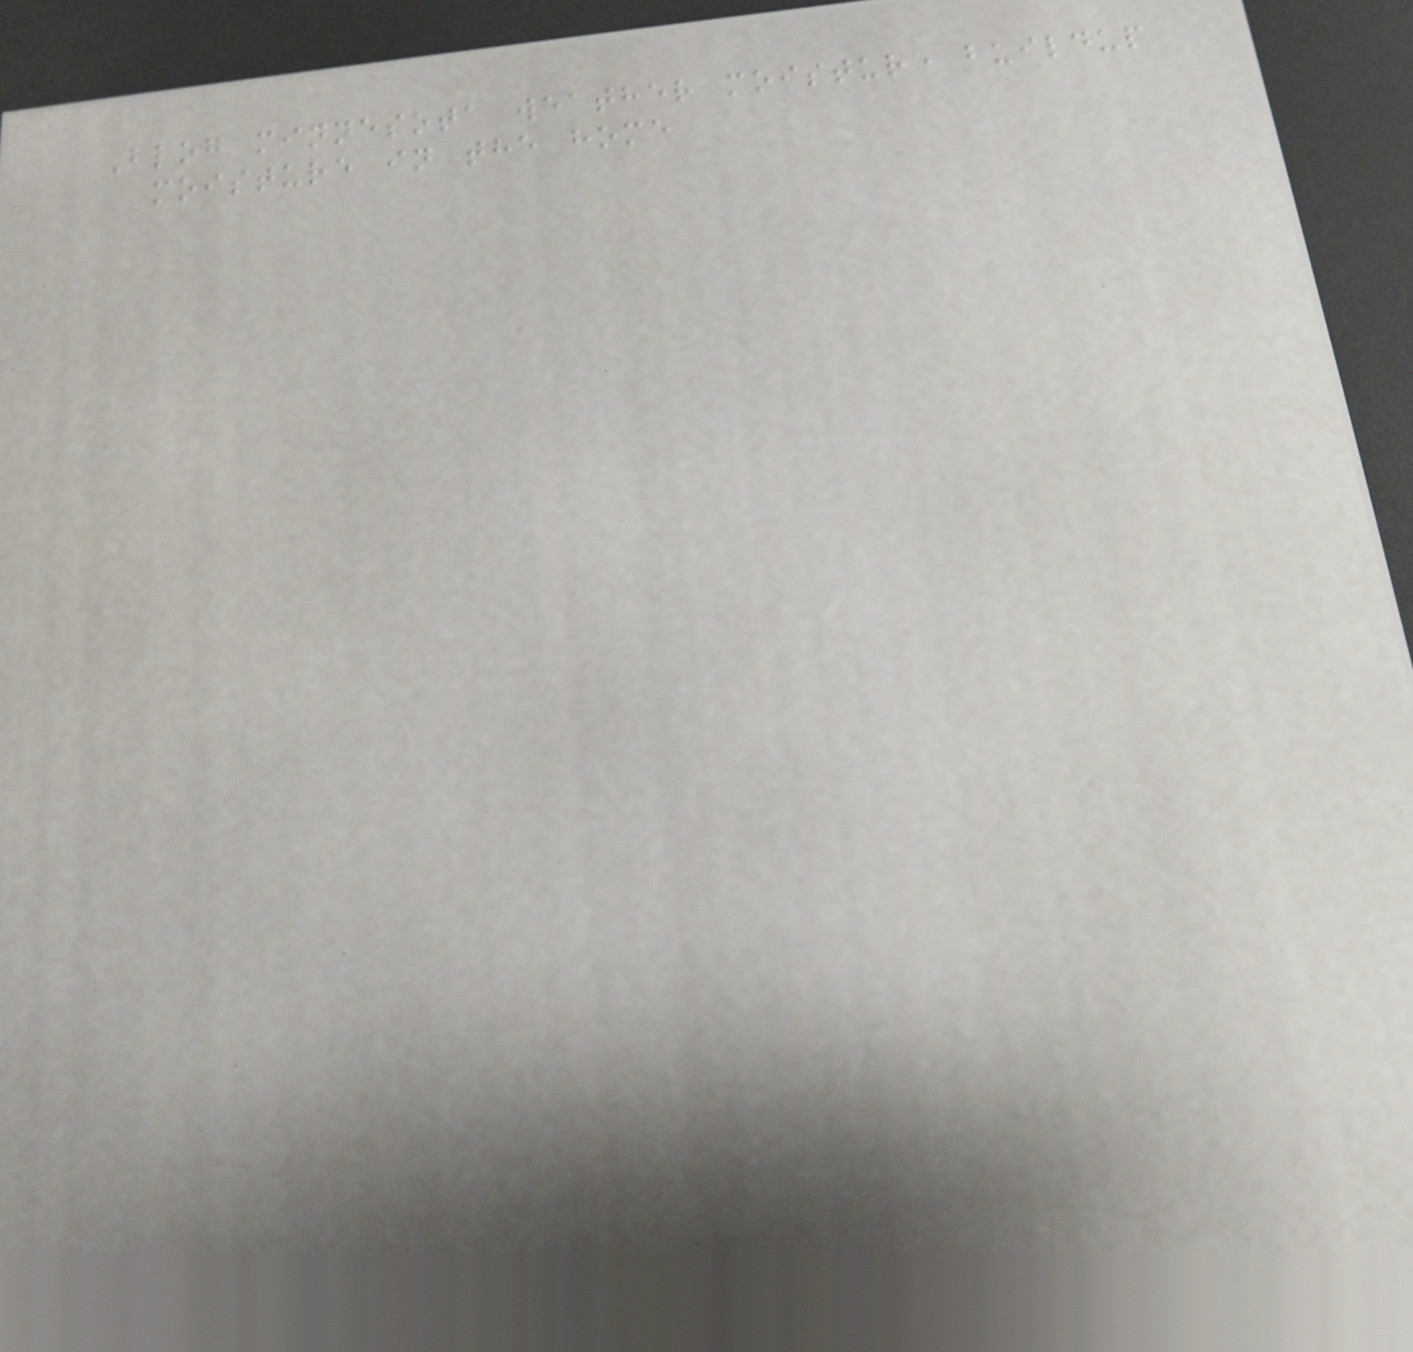Blog minnesota weather moisture buildup
moisture in the home
